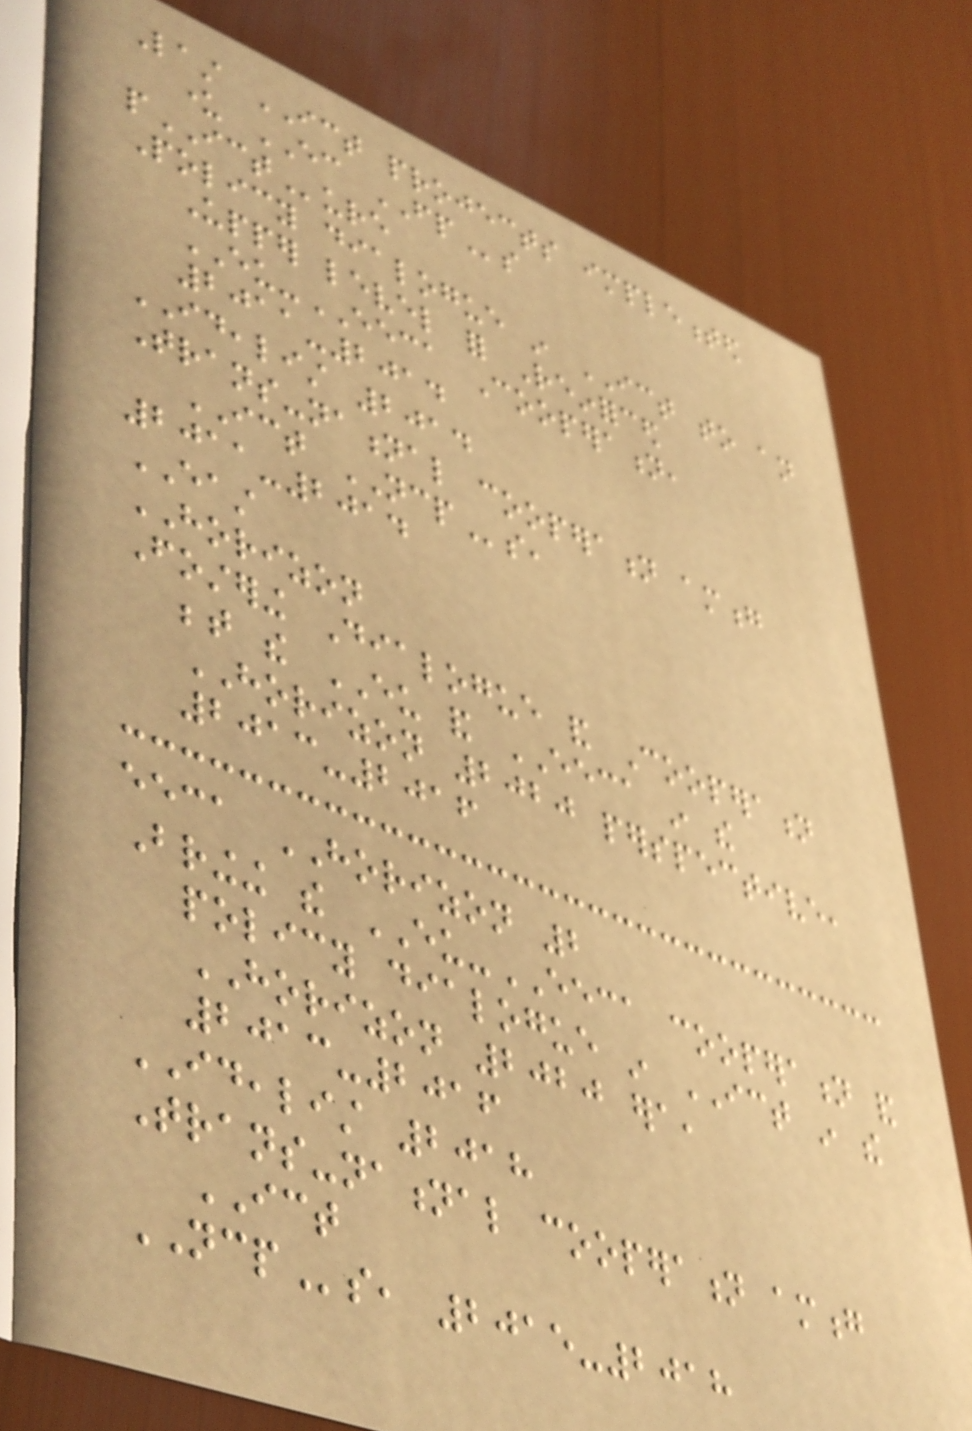Last ICT projects implemented
under EC FPs
pICTure
Policy dialogue in ICT to an
Upper level for Reinforced
EU-EECA Cooperation,
2011-2014
IDEALIST 2014
Trans-national cooperation among
ICT NCPs,
2011-2014
EAST
HORIZON
Fostering Dialogue and Cooperation
between the EU and EECA in the
HORIZON 2020 perspective,
2013-2016
eeca HORIZON 2
Bringing the EU-EECA cooperation and
policy dialogue in ICT in the
HORIZON 2020 era,
2013-2016
IDEALIST 2018
Trans-national cooperation among
ICT
NCPs, 2015-2018
